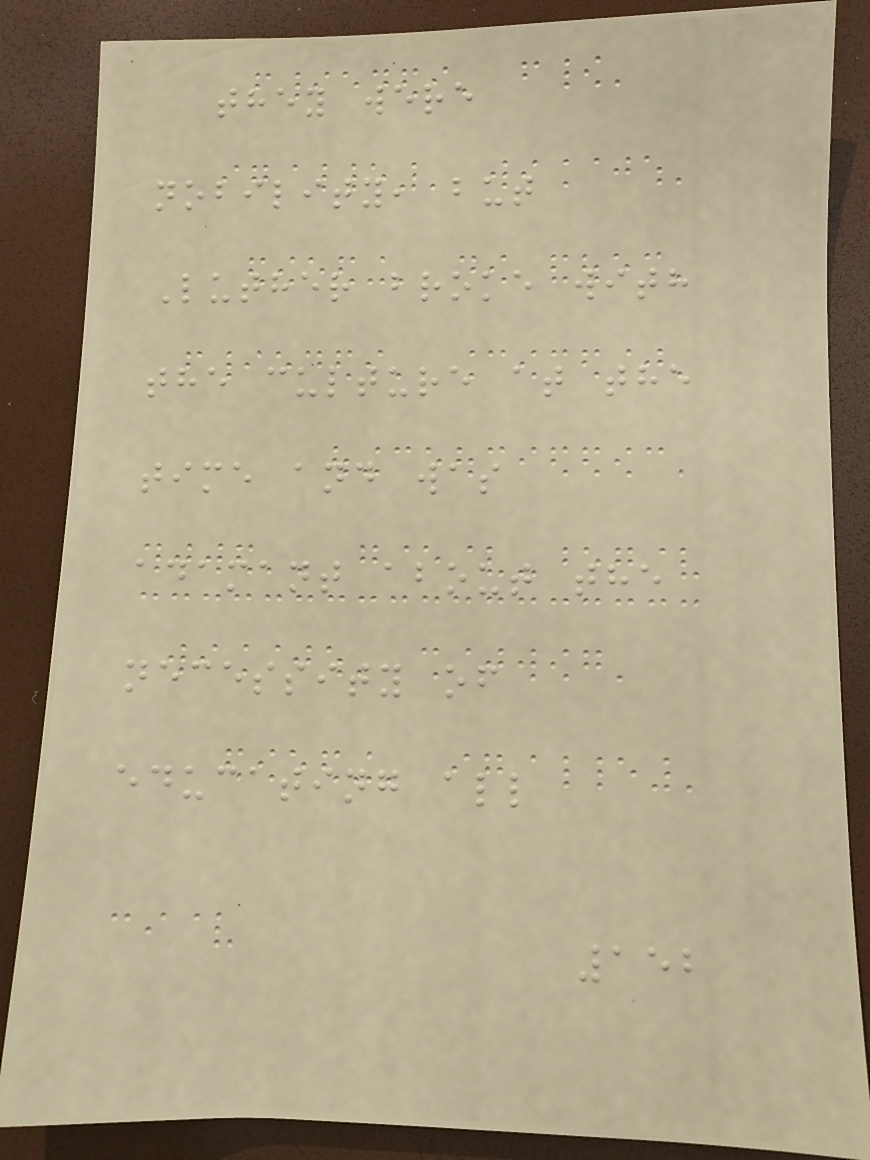they were
nobility, but
Luther broke with
the culture at the
time and was
adamant about the
necessity of
educating all
152
